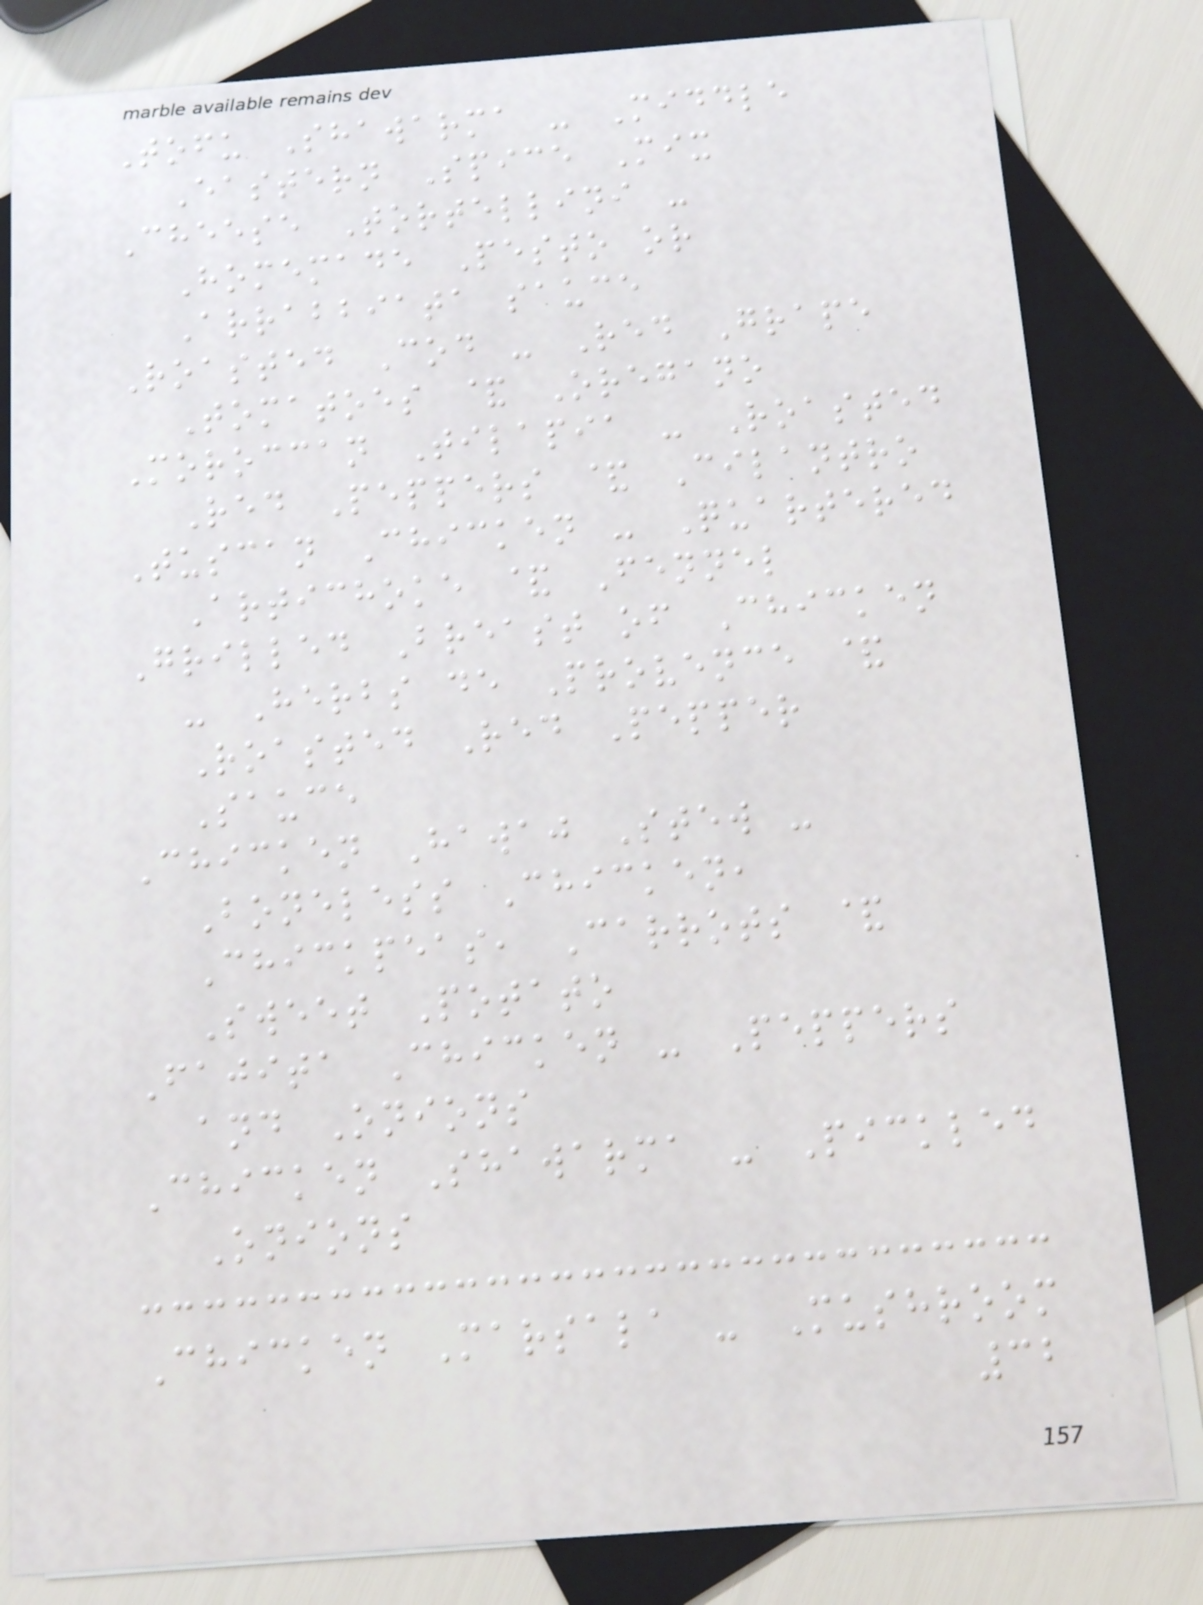Tofu Shawarma - Middle
Eastern Spice Mix
Cheese Tortellini -
Homemade Pesto or
Arrabbiata sauce
Roasted Cod - Red Grape
Tomatoes & Oregano
Moroccan Tilapia - Roasted
Red Peppers & Cilantro
Tuscan Chicken - Quartered
Artichoke & Fennel
Grilled Breast of Chicken
- Herbs de Provence &
Roasted Red Pepper
Sauce
Chicken Hawaj Stew -
Boneless Chicken,
Chickpeas, Carrots &
Sweet Potato
Fajita Chicken - Peppers
and Onions
Chicken Shawarma - Pickled
Onions
Chicken Marsala - Mushroom
32
